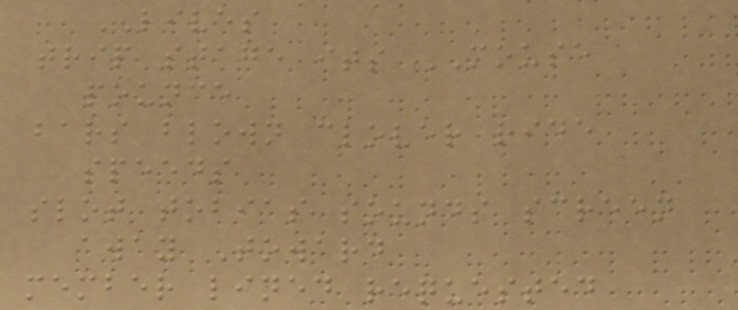LIVES
trip stage its MOUSE
pounce
bars blown clover ride
speeds
slot tobias sounds screen
away Toward
member lined requested
